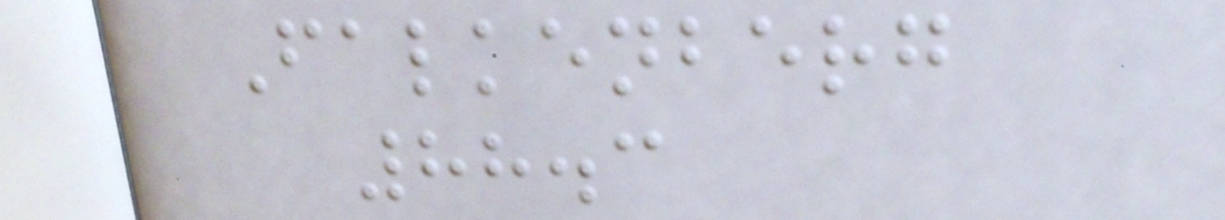Falkenberg
88.3
